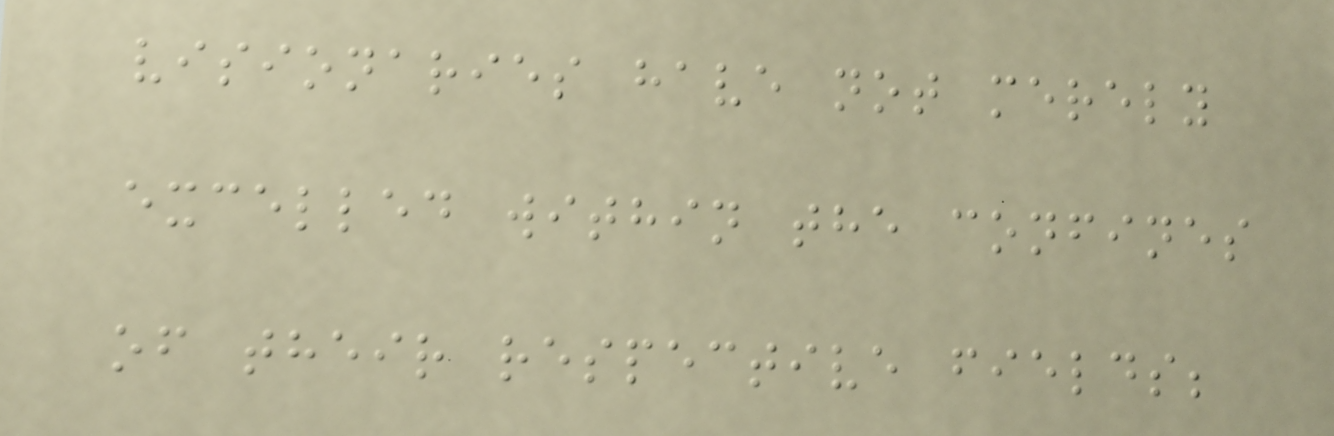visionaries have not merely
excelled within the confines
of their respective fields;
